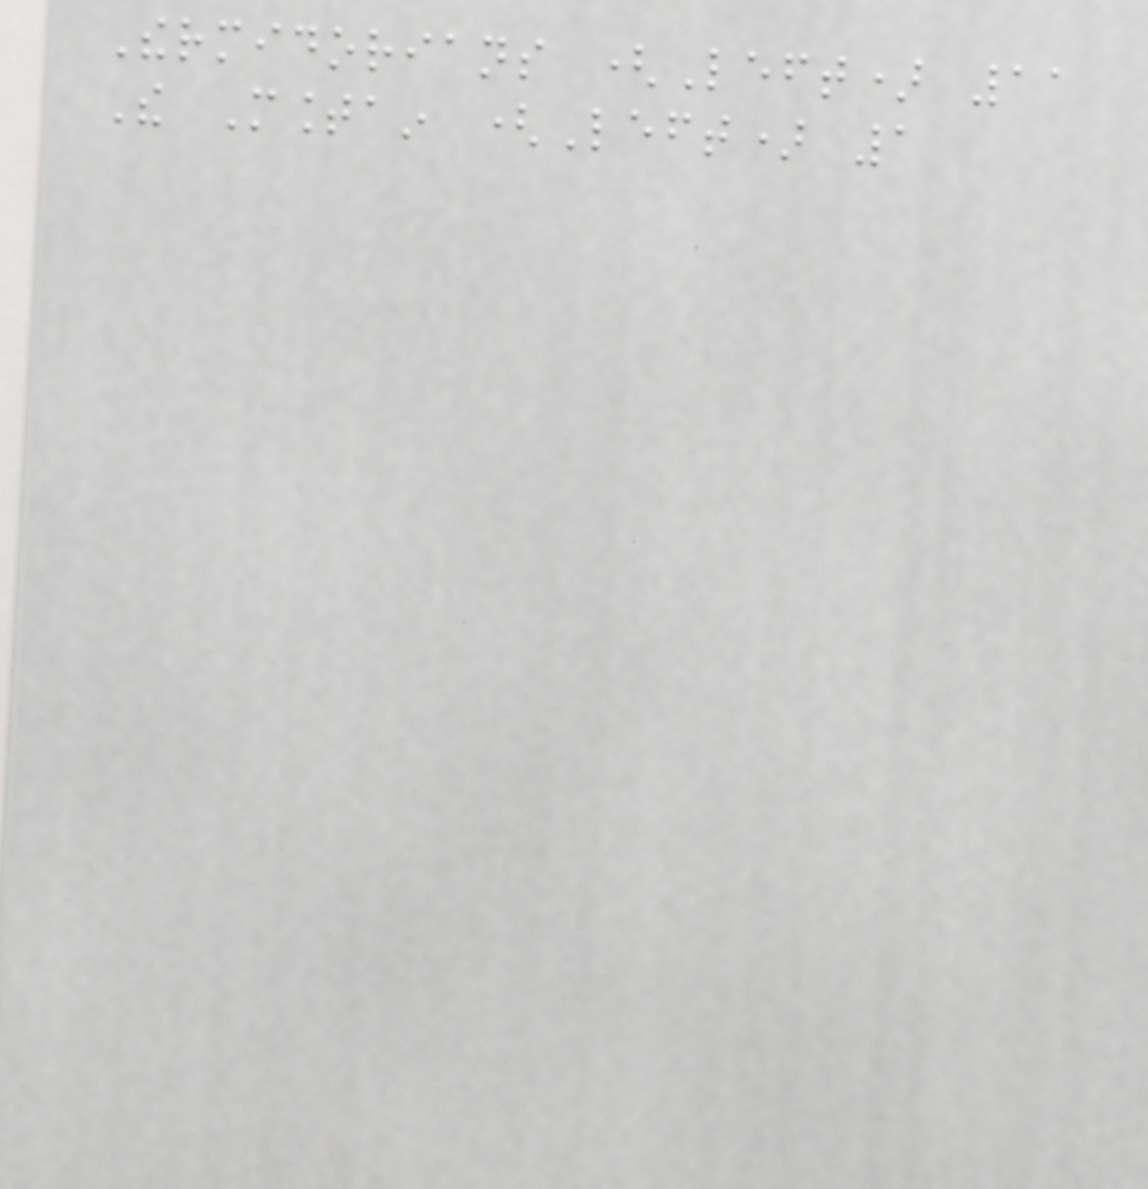Thermidorians (Left) 11
The Mountain (Left) 1
